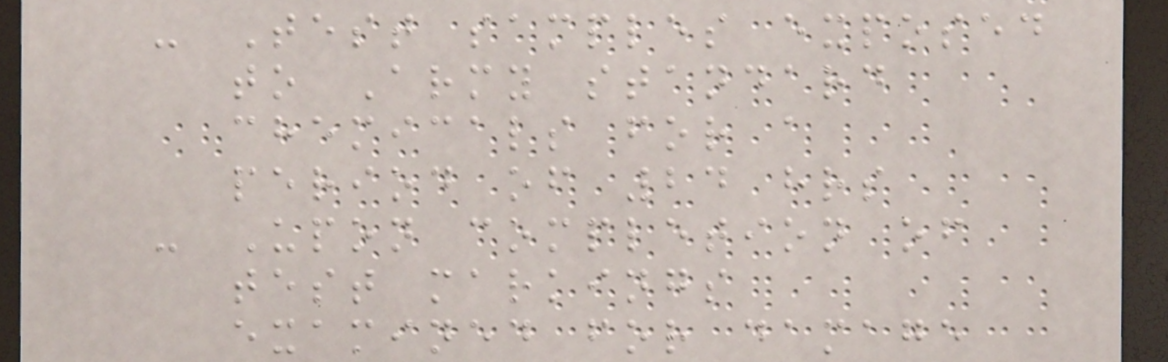- Test samples exposed
to Army standard
chemicals for a
period of 24 hrs
- Upon completion of
test markings
examined for damage
